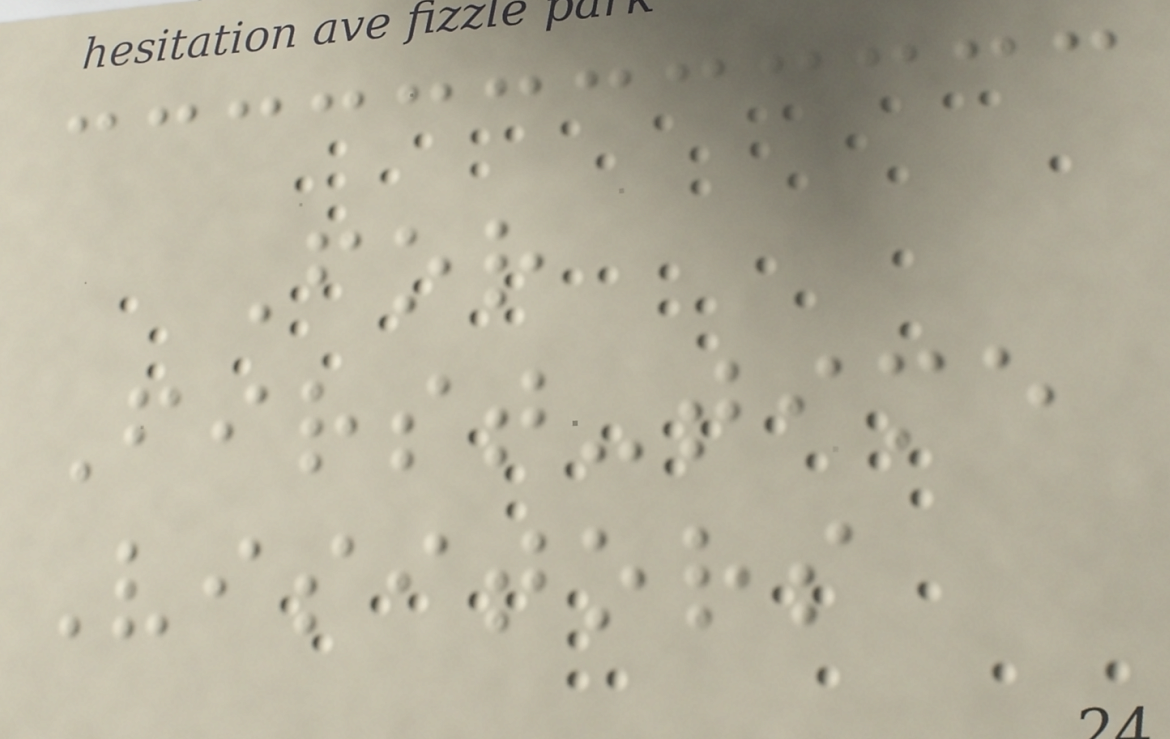For
First-time
Visitors
